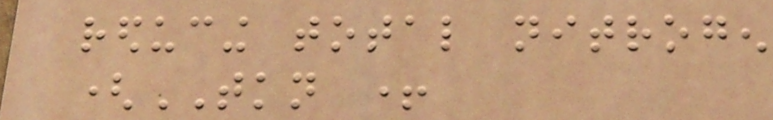reducing total nitrogen
(TKN +
